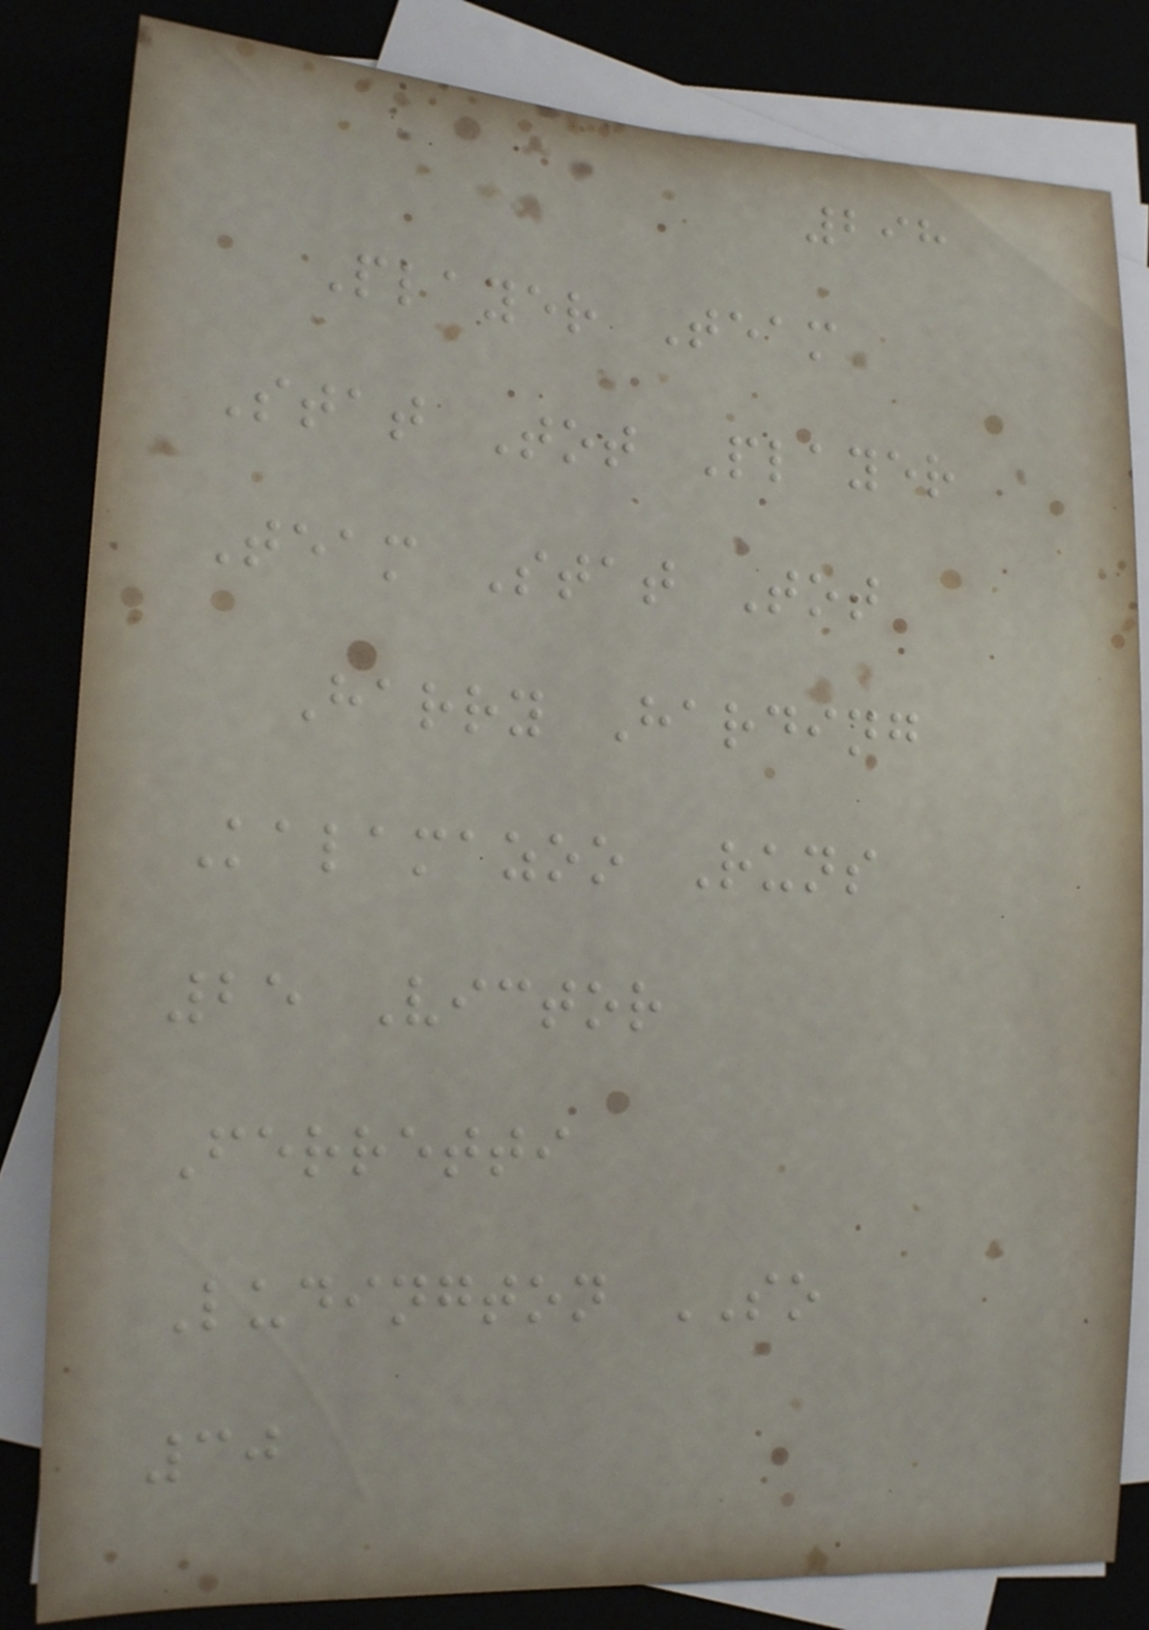298
Player Team
Stat Tot Player
Team Stat Tot
Harry Harding
Kalamazoo Runs
25 Victor
Ferretti
Ludington SO
30
